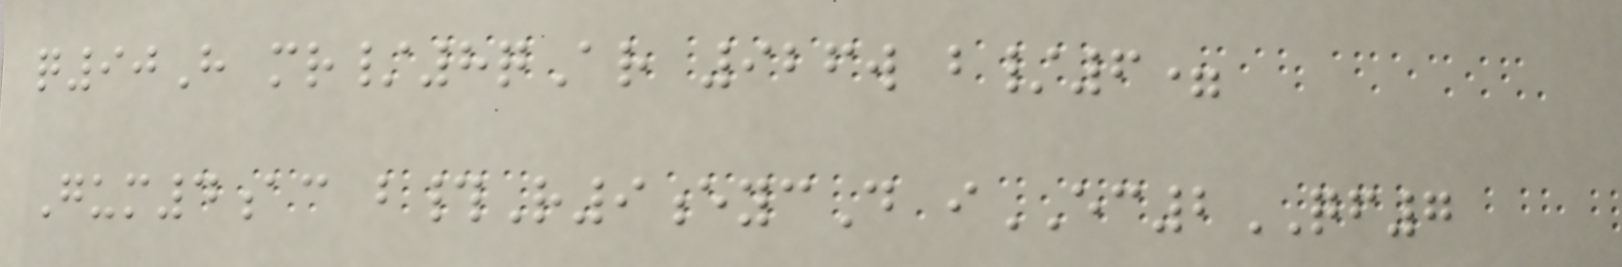q90H mr/8qAr 926w b/6=
Gum4ac b#R9eycD iEC2QF7
